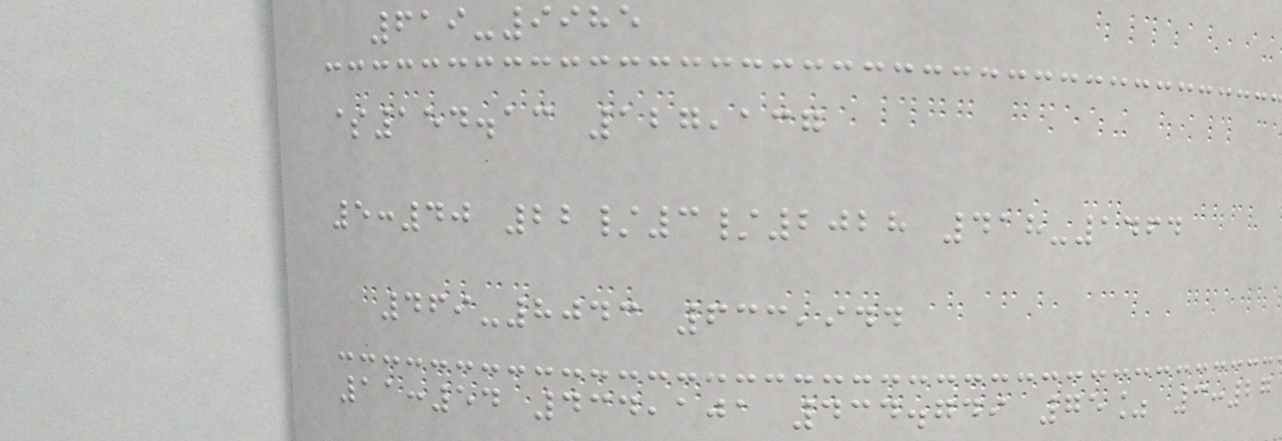619-9985
$154.13 127,137
5:40 22/3/2028 418-1464
469-8043 633,944
11:54 434,101 434.749 75% 3:27
